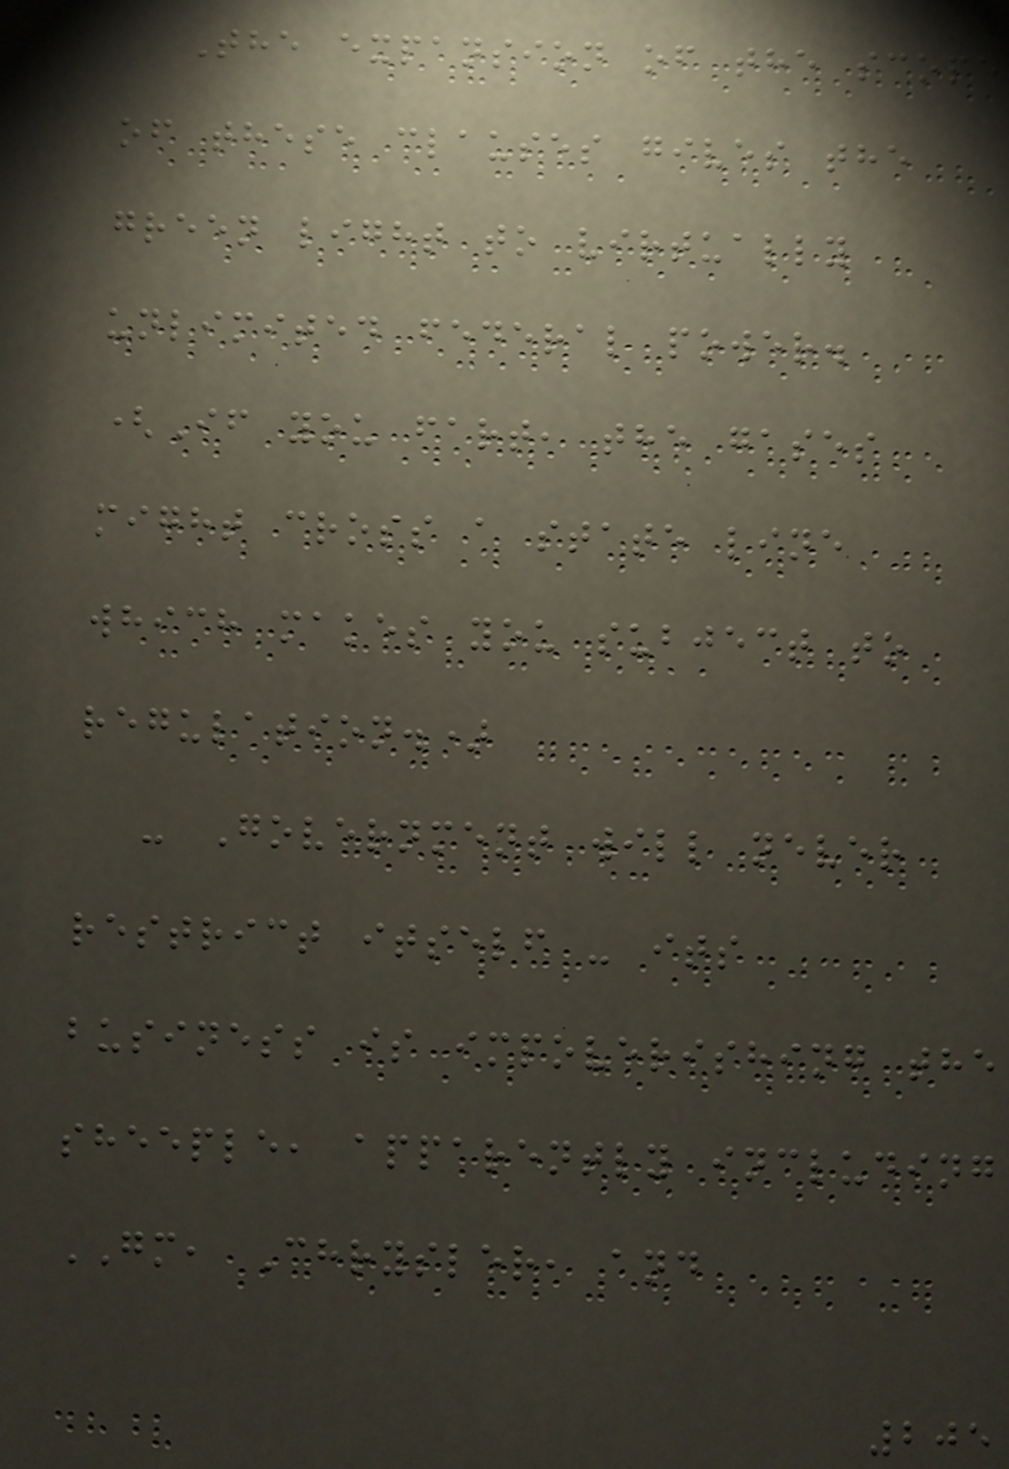The expansion of the scope
of these clauses gives the
green light to virtually
unlimited federal power.
(If you fart, the gases
might cross a state line
which makes you subject to
regulation.)
- Government will never
restrict itself - its
business is impoverishing the
sheeple, apparently including
GM, Chrysler, and
205
